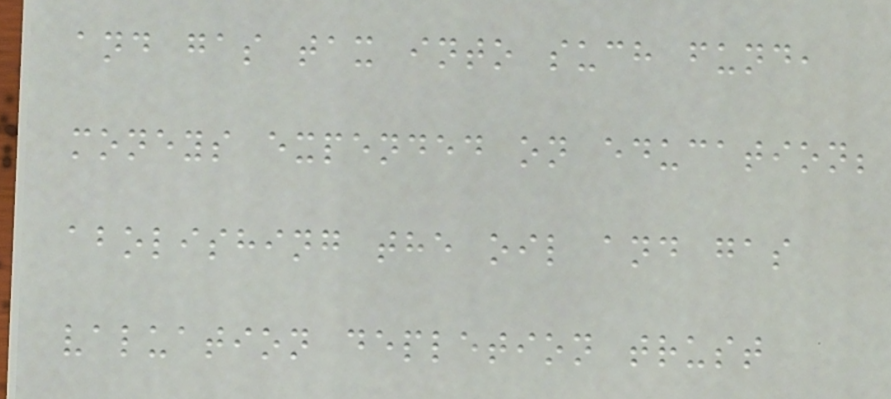and gas tax into such fund,
moneys expended on education;
abolishing the oil and gas
valuation depletion trust
